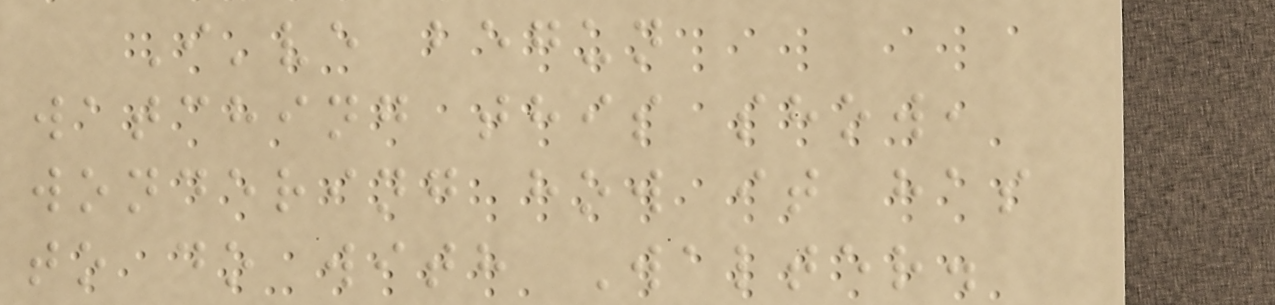I've begun
watching this show,
wondering how it has
to do with Walter.
